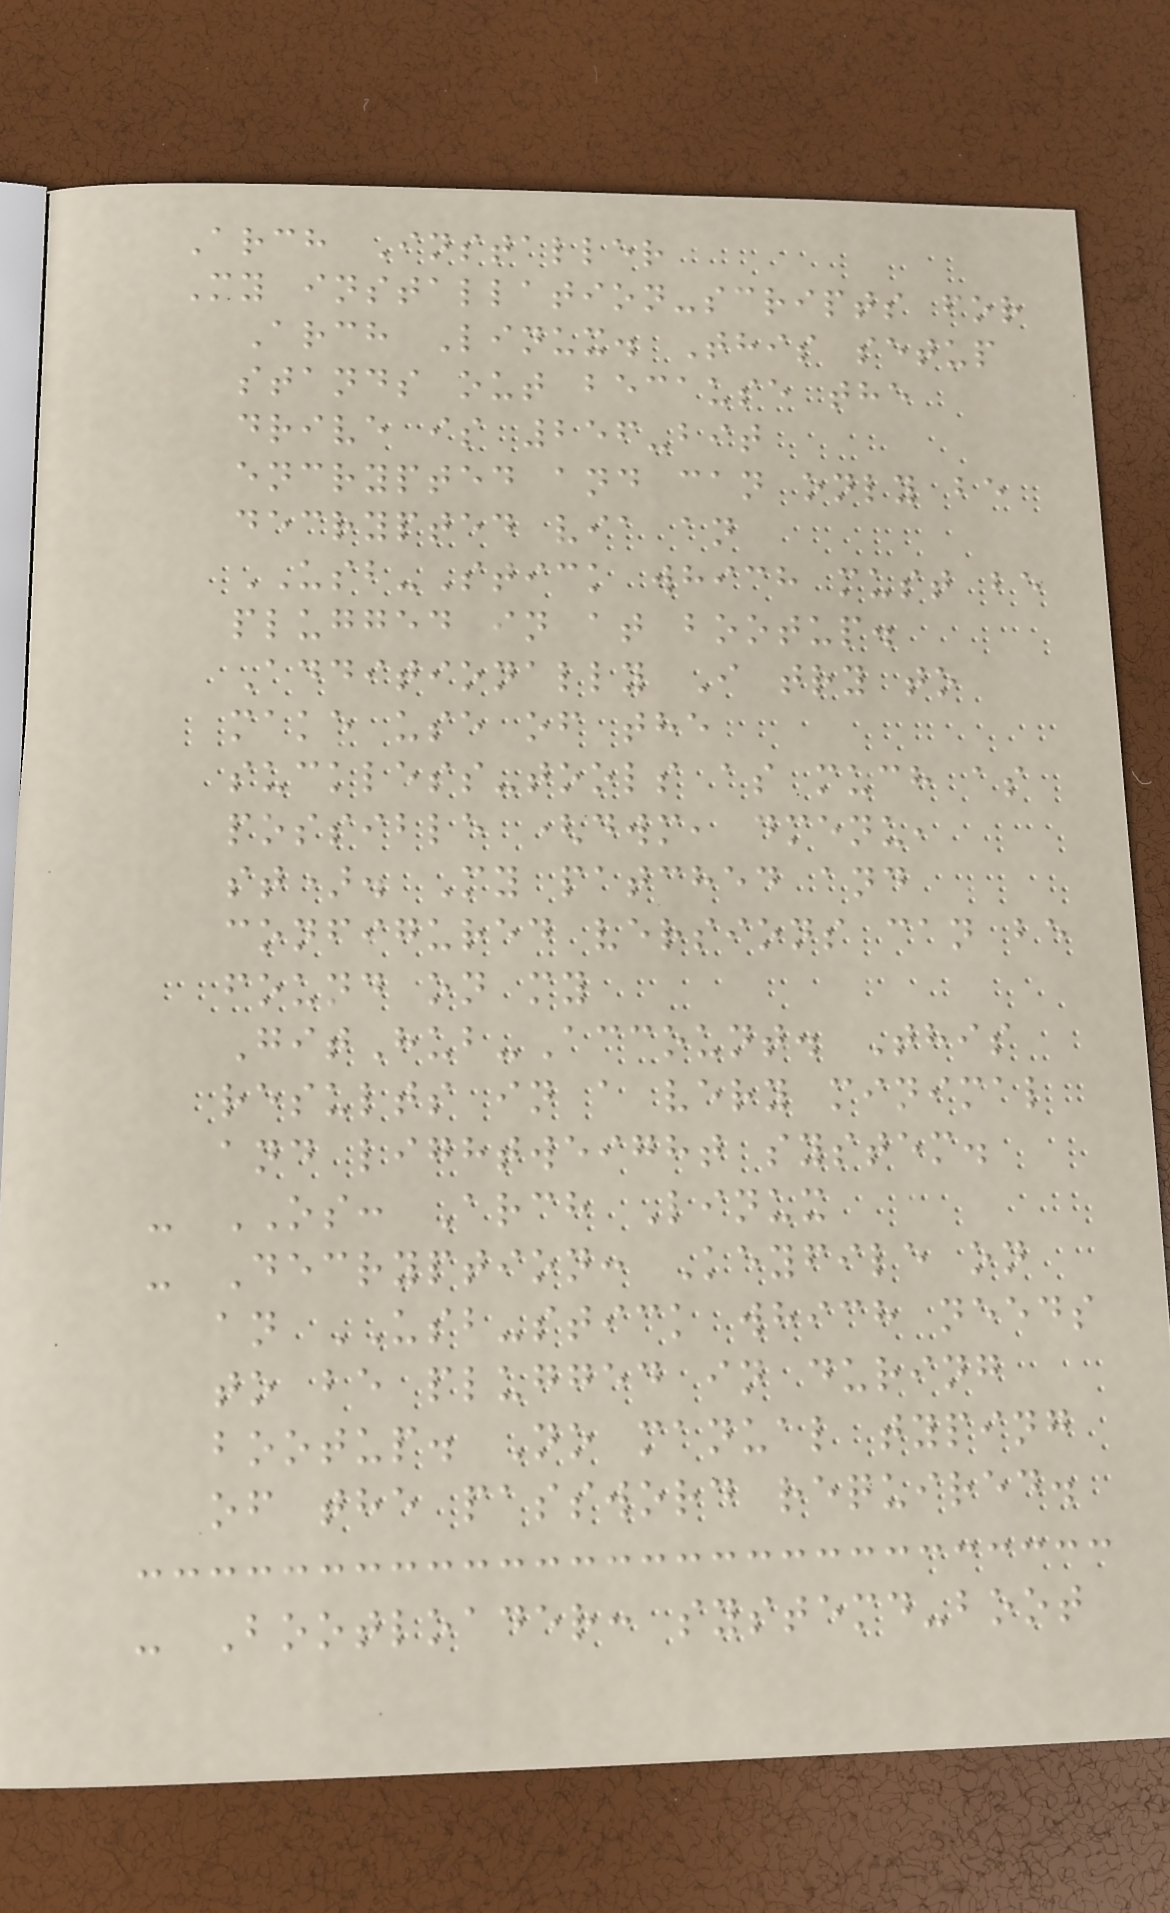Arch Installer
My installation-scripts for
Arch Linux. This setup
stands out because the
drive is 256-bit
encrypted and can only be
decrypted via an
USB-Stick which must be
plugged in at bootup.
Additionally I try to
make use of the
suckless-tools as much as
possible (dwm, dmenu,
st). My patched and
configured versions can be
found on my
GitHub-Account. This
results in a very minimal
and lightweight system.
- OS: Arch Linux
- Decryption: Keyfile on
an USB-stick which needs
to be plugged in during
bootup. No manual typing
of the password required.
- Bootloader: systemd-boot
